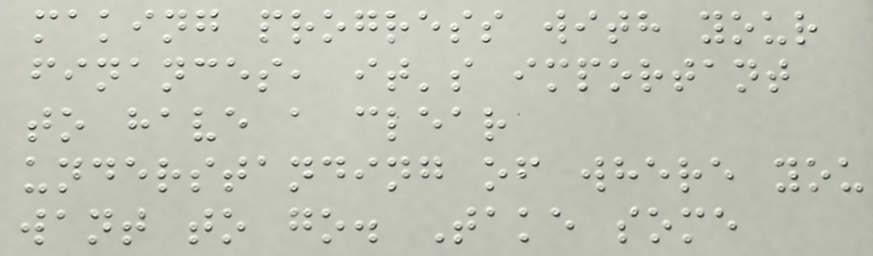making progress with your
finances, it's important
to have a clear
understanding of where you
want to go. Take some
